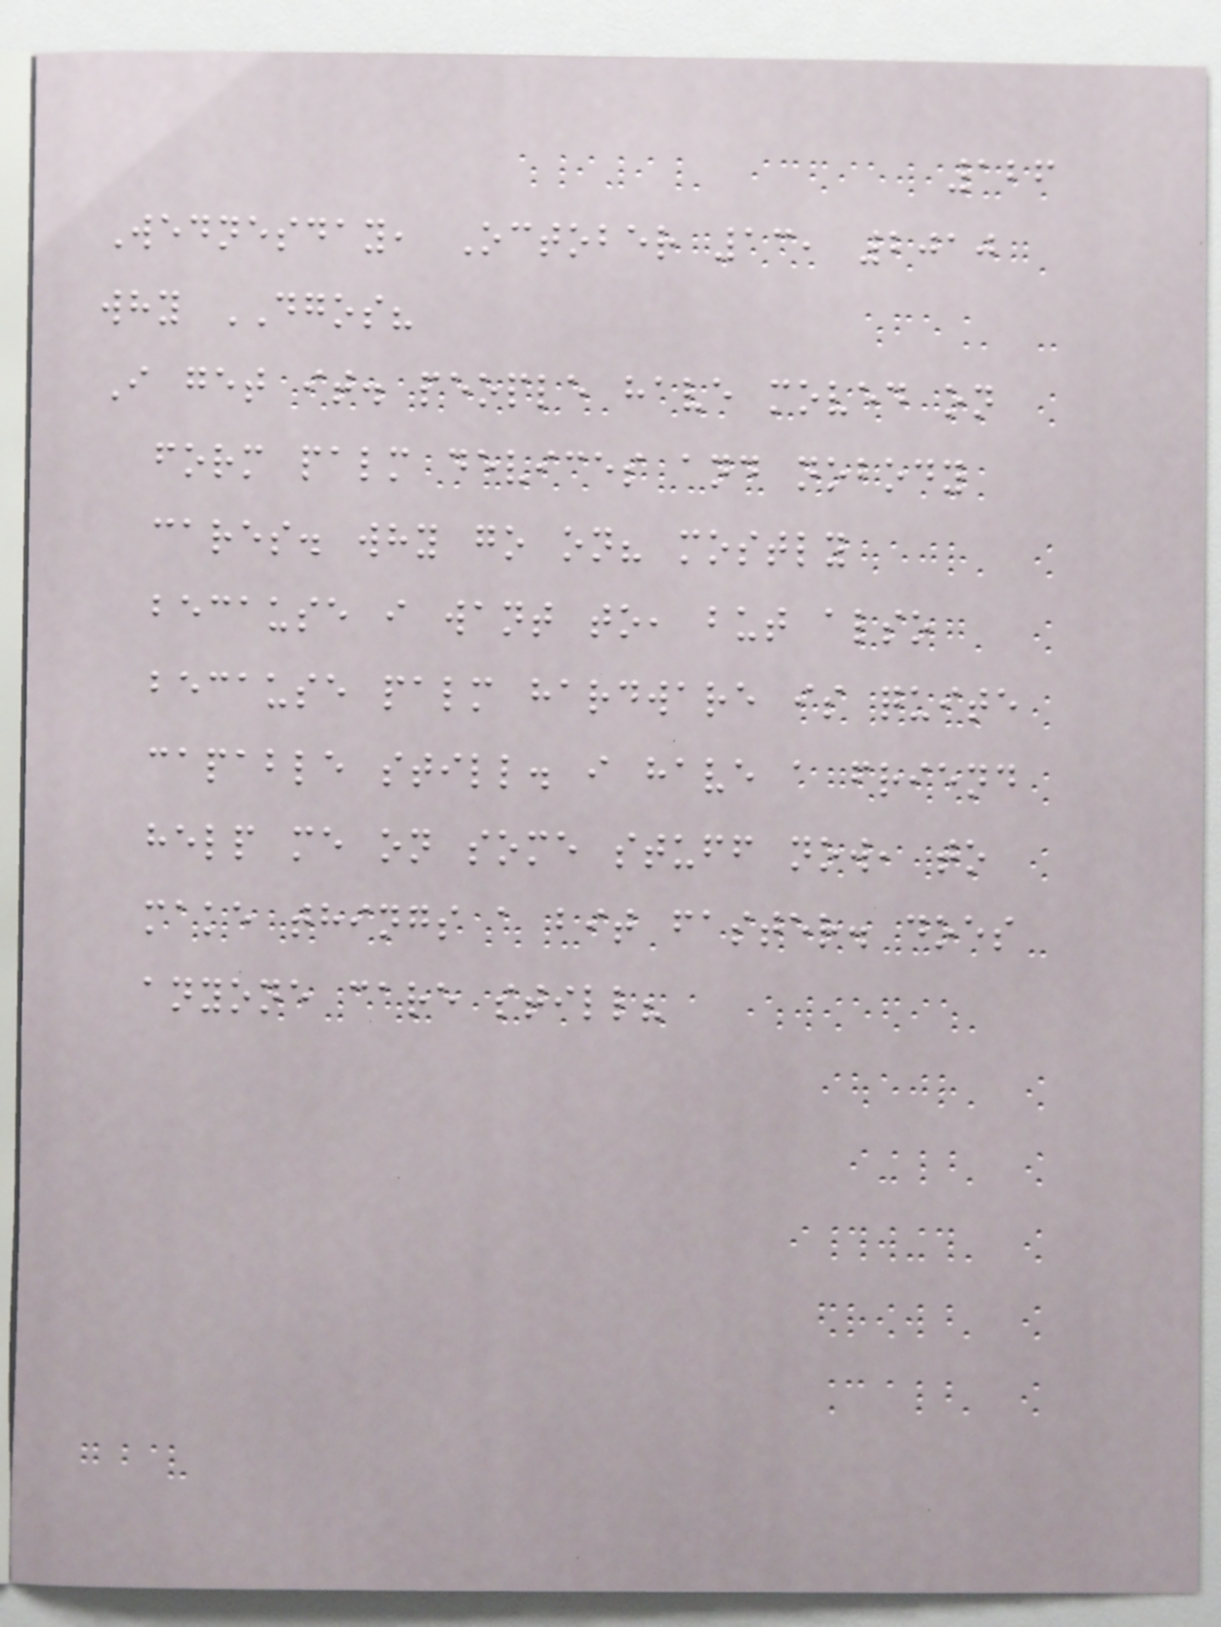126
Wednesday, October 13, 2010
why DGOS?
I get it. people have moved on
form palm devices and nobody
cares. why go on? mostly
because i want to, but also
because palm hardware is quite
capable still. i have a friend
help me on some stuff now, to
make things a bit faster. does
anyone care still?
